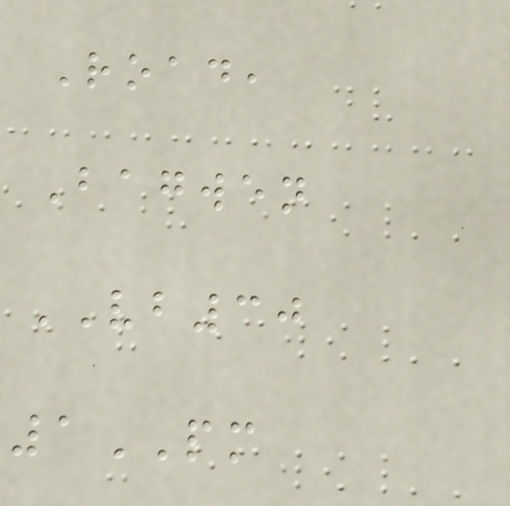Road,
Bagwen
VB30
1PM
